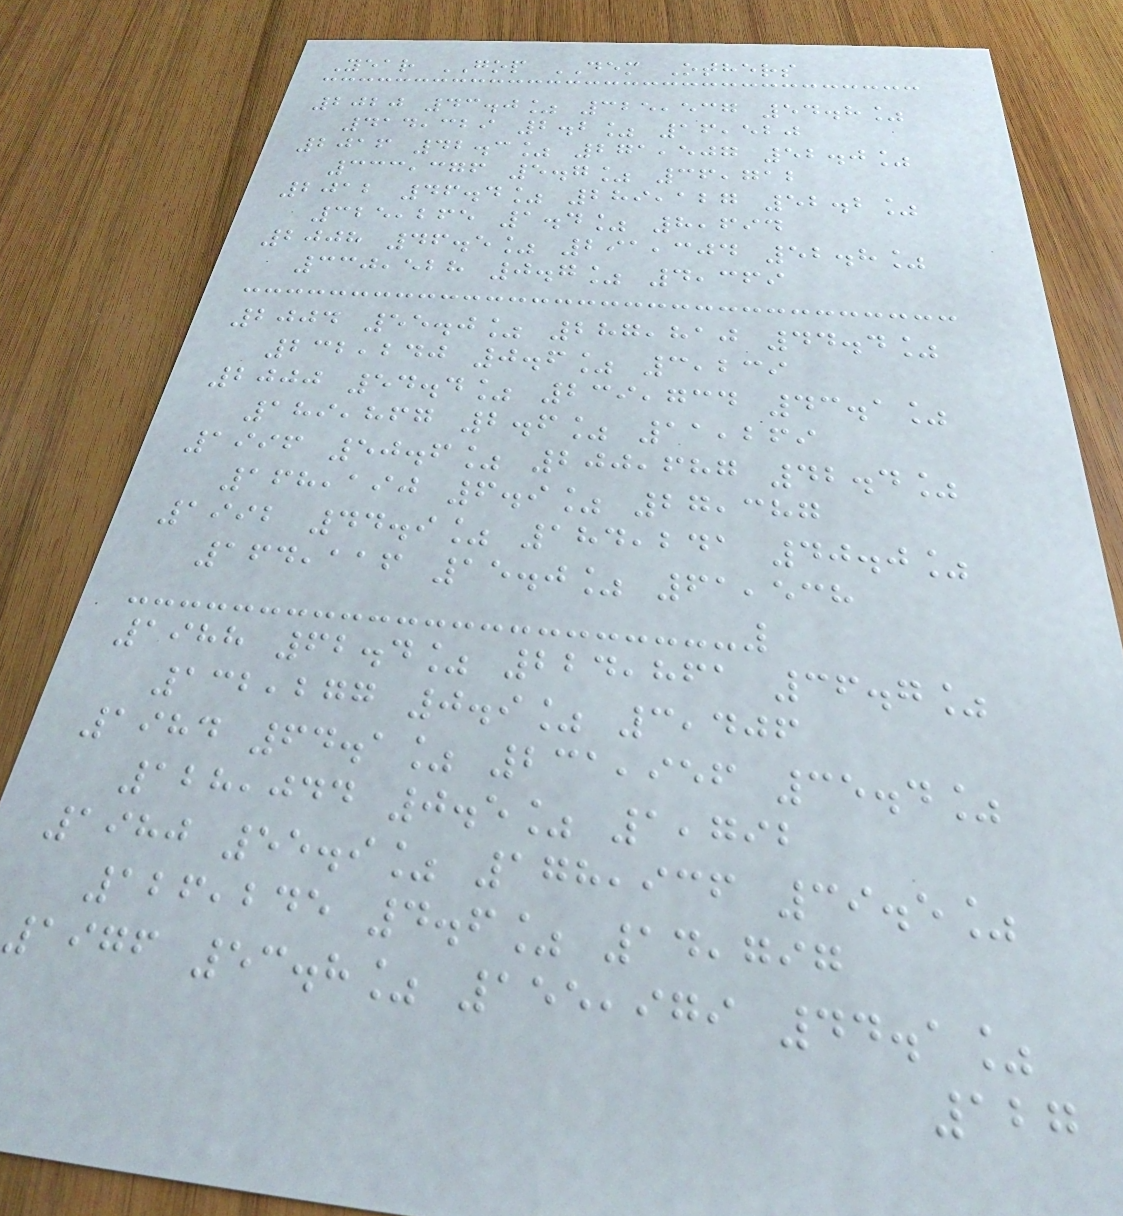Year GOP DEM Others
2020 43.0% 325,537 54.8%
414,329 2.2% 16,520
2016 42.3% 271,507 52.0%
333,376 5.7% 36,712
2012 46.4% 289,127 52.2%
325,265 1.4% 8,694
2008 46.5% 291,304 52.8%
330,528 0.7% 4,369
2004 55.0% 287,810 44.4%
232,240 0.6% 3,239
2000 54.4% 239,734 43.1%
189,867 2.6% 11,269
1996 50.6% 200,687 42.4%
168,190 6.9% 27,387
1992 44.9% 184,241 40.0%
164,116 15.0% 61,538
1988 62.4% 224,861 36.7%
132,277 0.9% 3,406
1984 64.1% 231,956 35.4%
128,044 0.5% 1,792
1980 55.9% 178,936 39.5%
126,245 4.6% 14,797
1976 53.8% 155,979 44.1%
127
